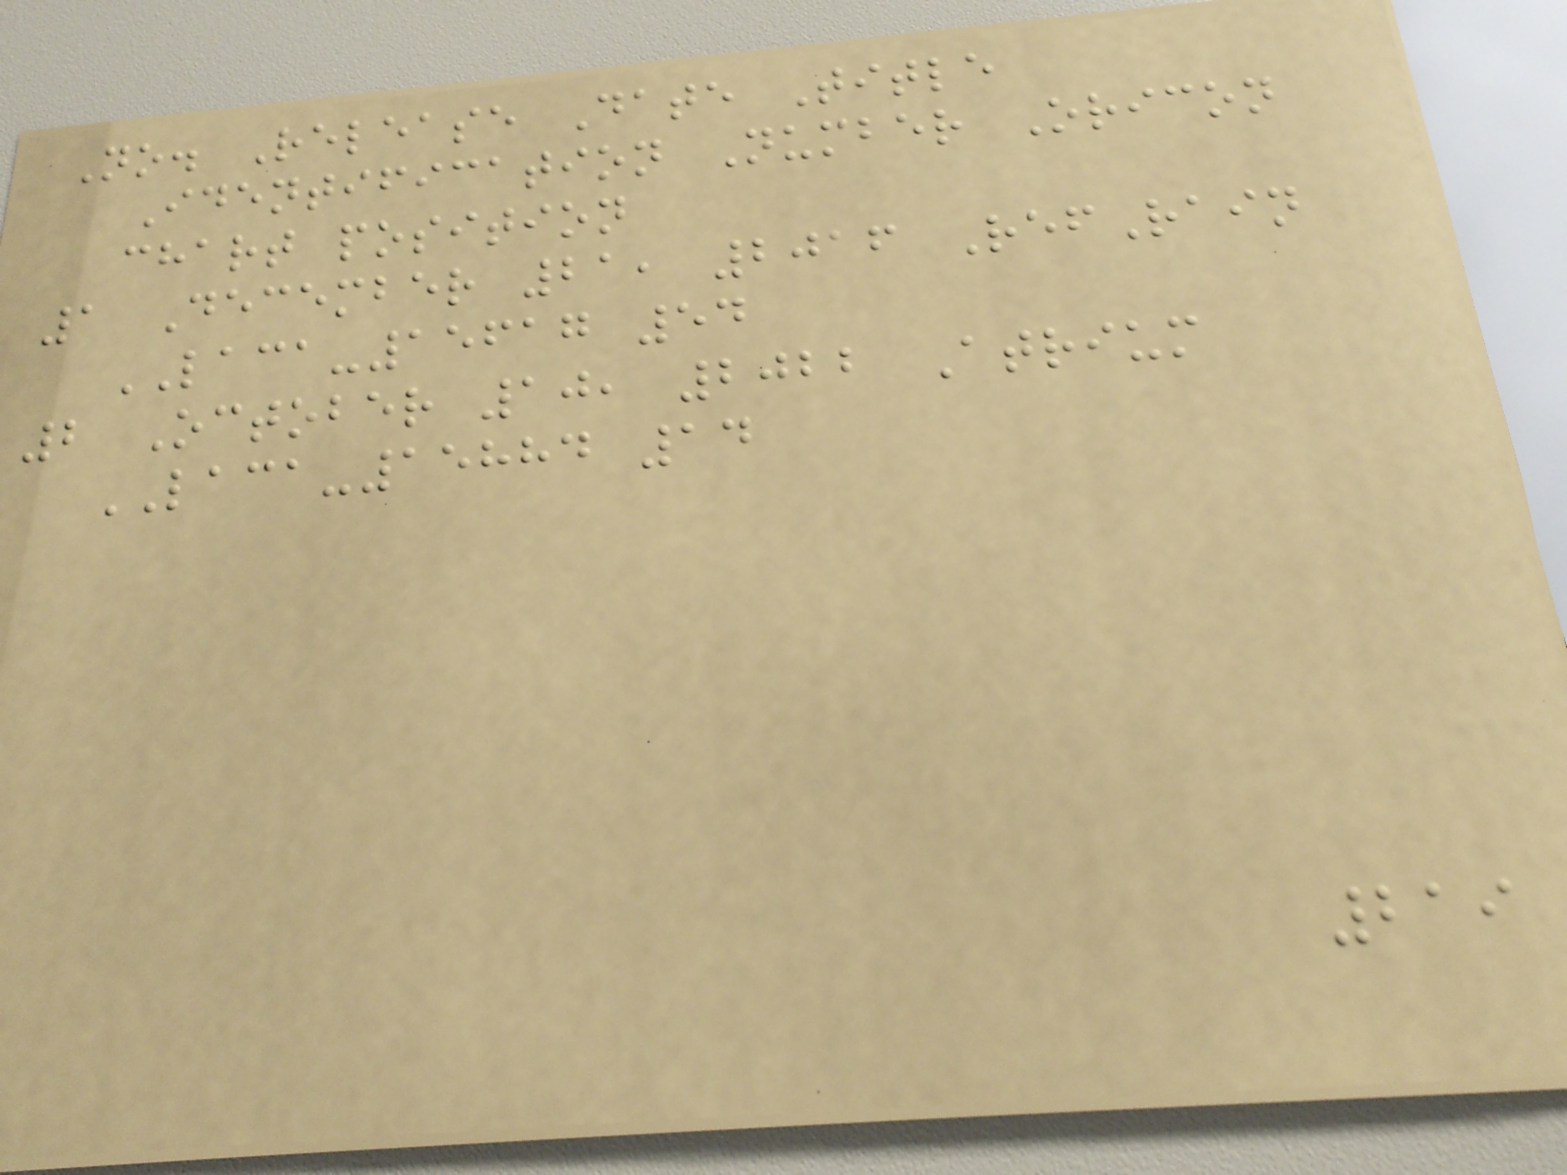No. Release Date Title
Identification Number Oricon
chart position
1 December 21, 2016 RefRain
LACA-15617 54
2 October 10, 2022 Atrium
LACA-15884 14
219
